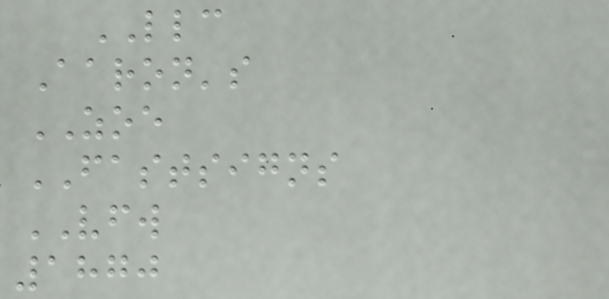LLC
Aaron's
ZOE
FASTSIGNS
VFW
1870
